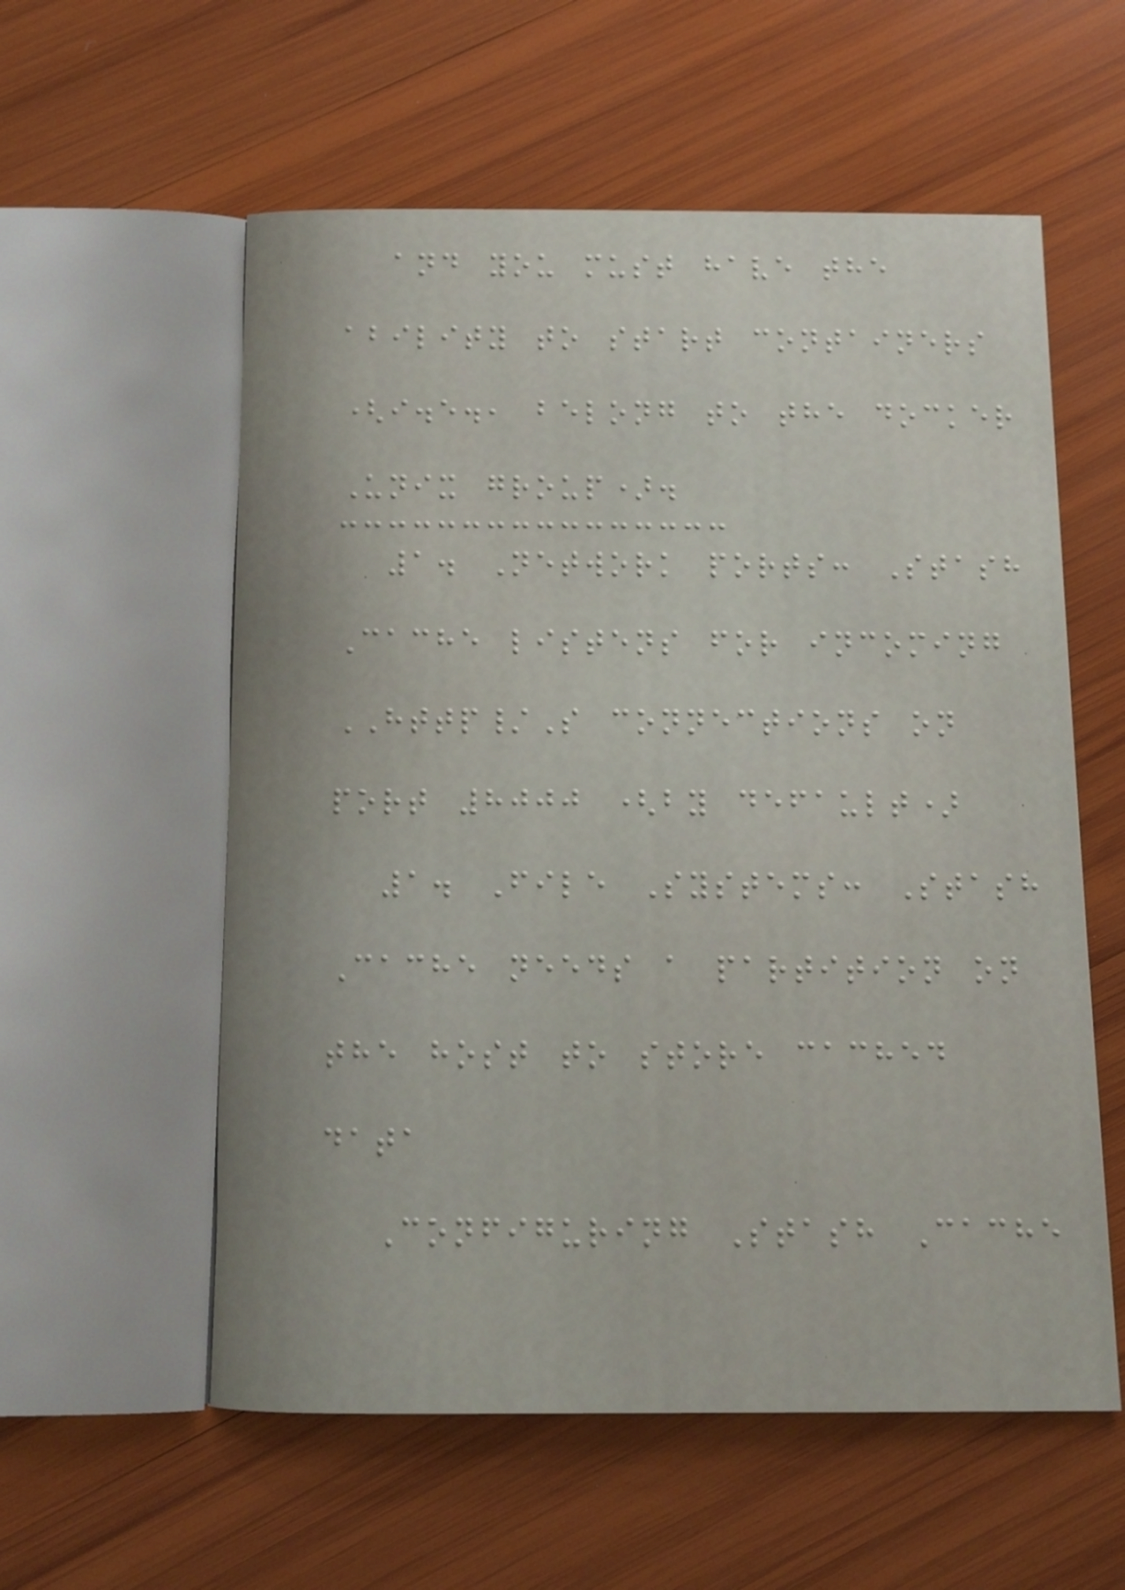and you must have the
ability to start containers
(i.e., belong to the docker
Unix group).
1. Network ports: Stash
Cache listens for incoming
HTTP/S connections on
port 8000 (by default)
1. File Systems: Stash
Cache needs a partition on
the host to store cached
data
Configuring Stash Cache
